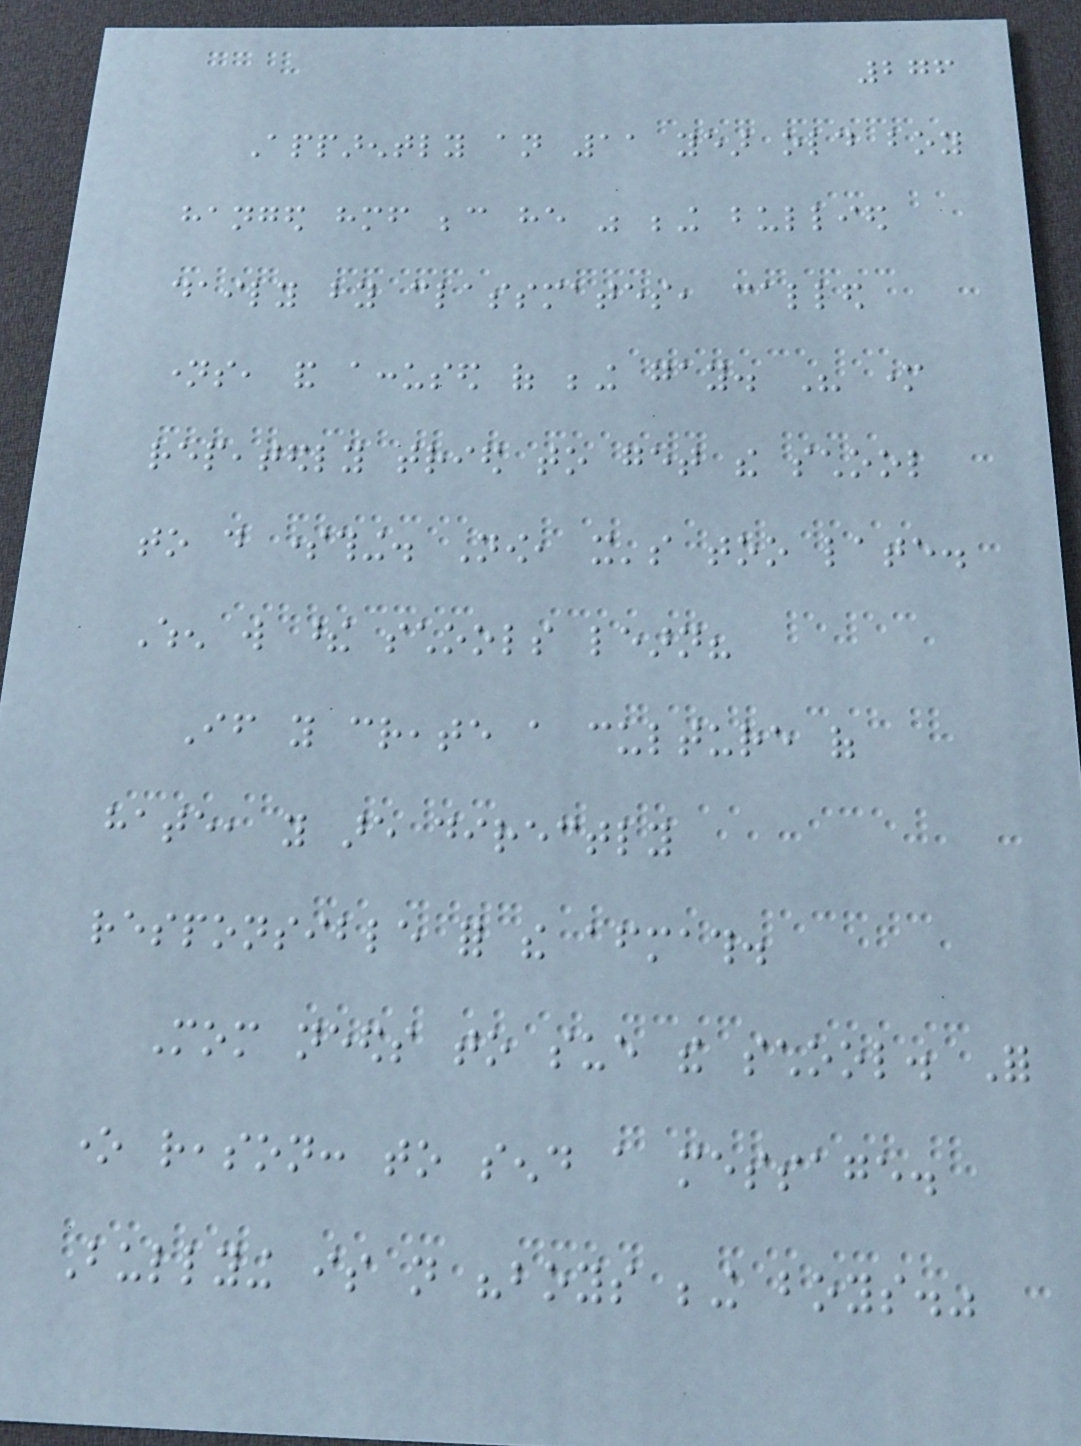276
Apparently an 11 year old boy
hanged himself because he was being bullied
daily by classmates, called
names, and accused of being gay. His mother
repeatedly tried to get the school
to do something. Now, it's too late.
When will these schools learn?
If you create a culture of
hate, you are directly
responsible for the aftermath.
Mom needs to sue the school. For
one reason: to send a message.
Bullying is not "boys being boys."
